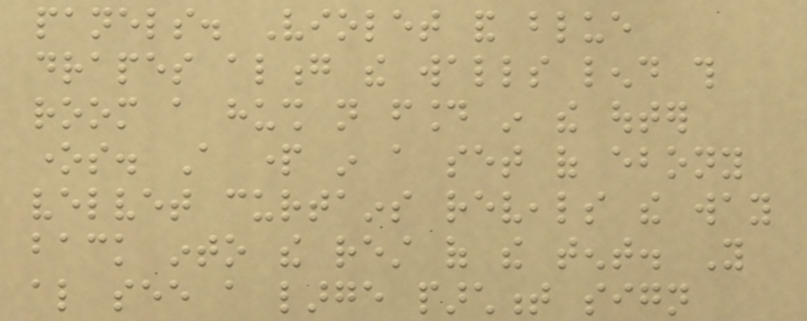panels. Violet and blue
drapes along the walls lend this
room a hush not found in the outer
ones. A part in a set of ebony
velvet curtains reveals the way
back into the rest of the tent. You
also see a large parchment sign
